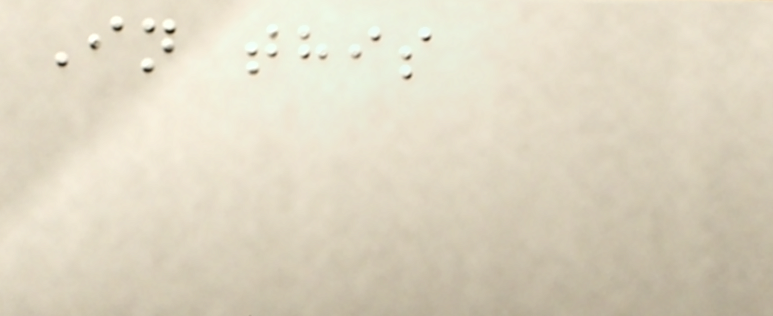In this
